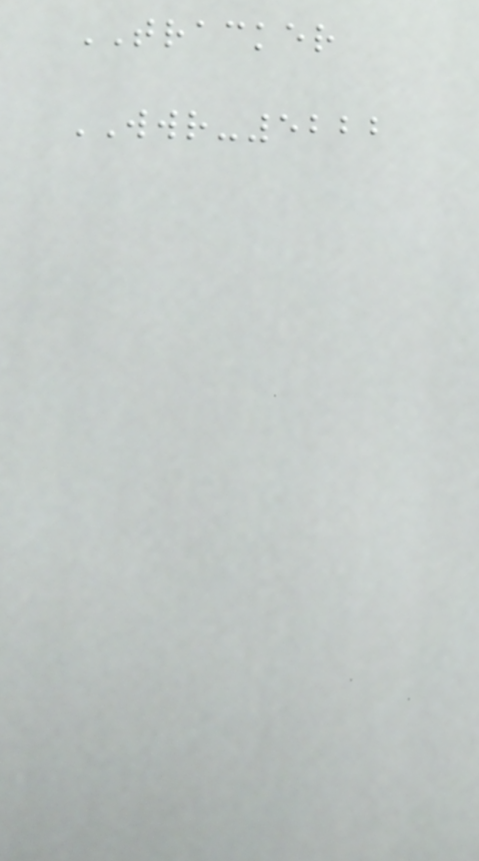TRACKER
WWR-5222
